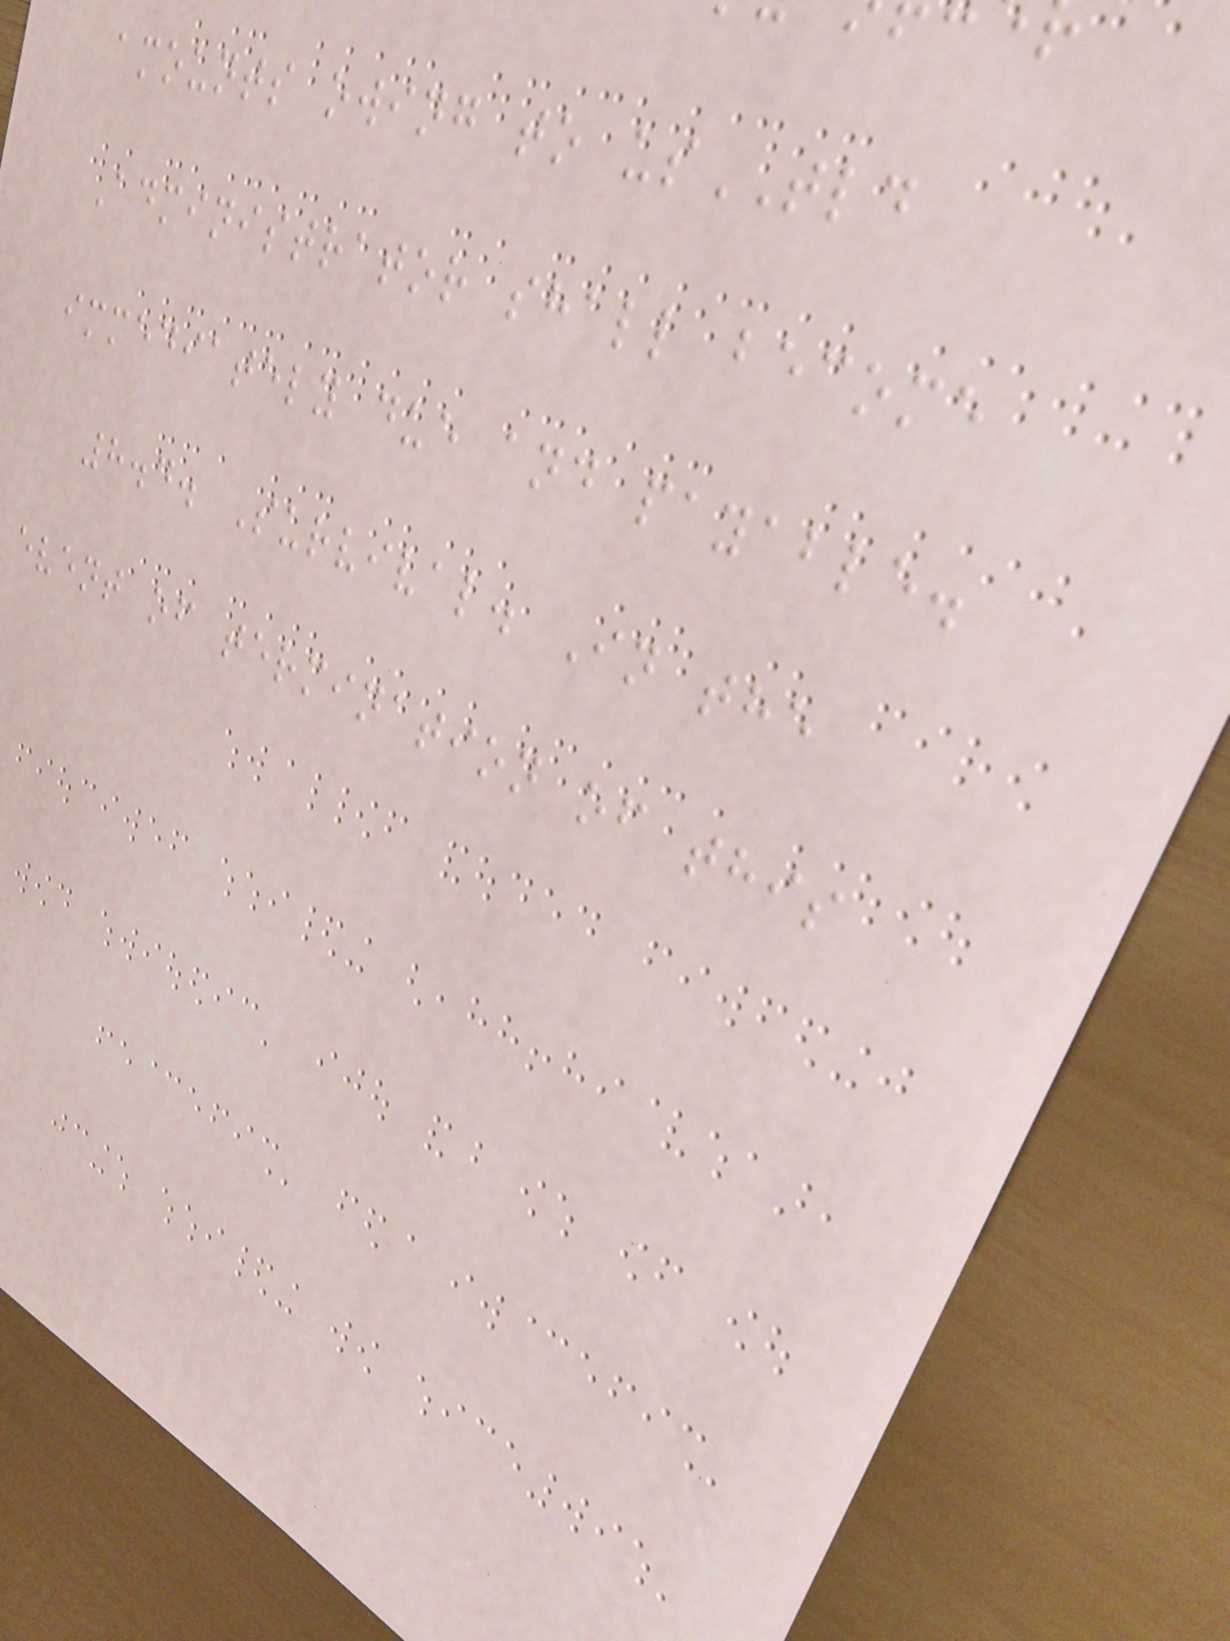amounts owing to usTLD
Administrator shall become
immediately due and payable.
8.4. Survival. In the
event of termination of this
